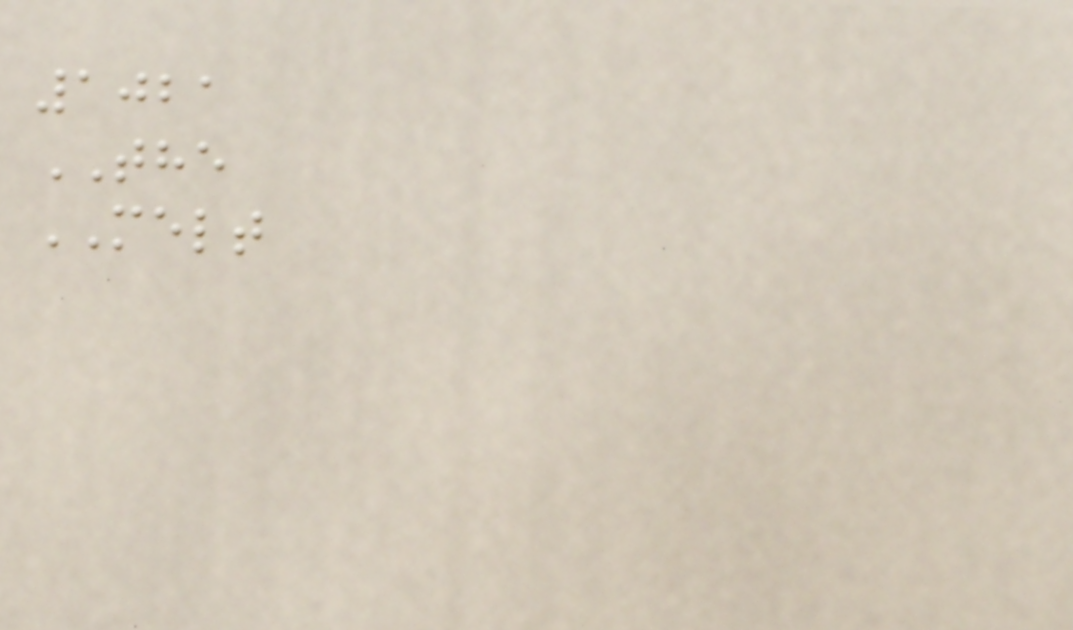1021
THE
MELT
